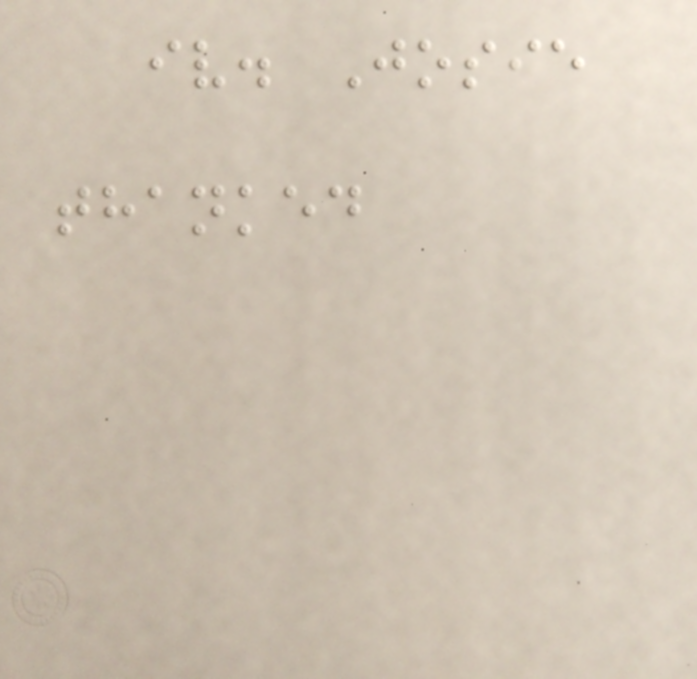iv. Josie
thanked
